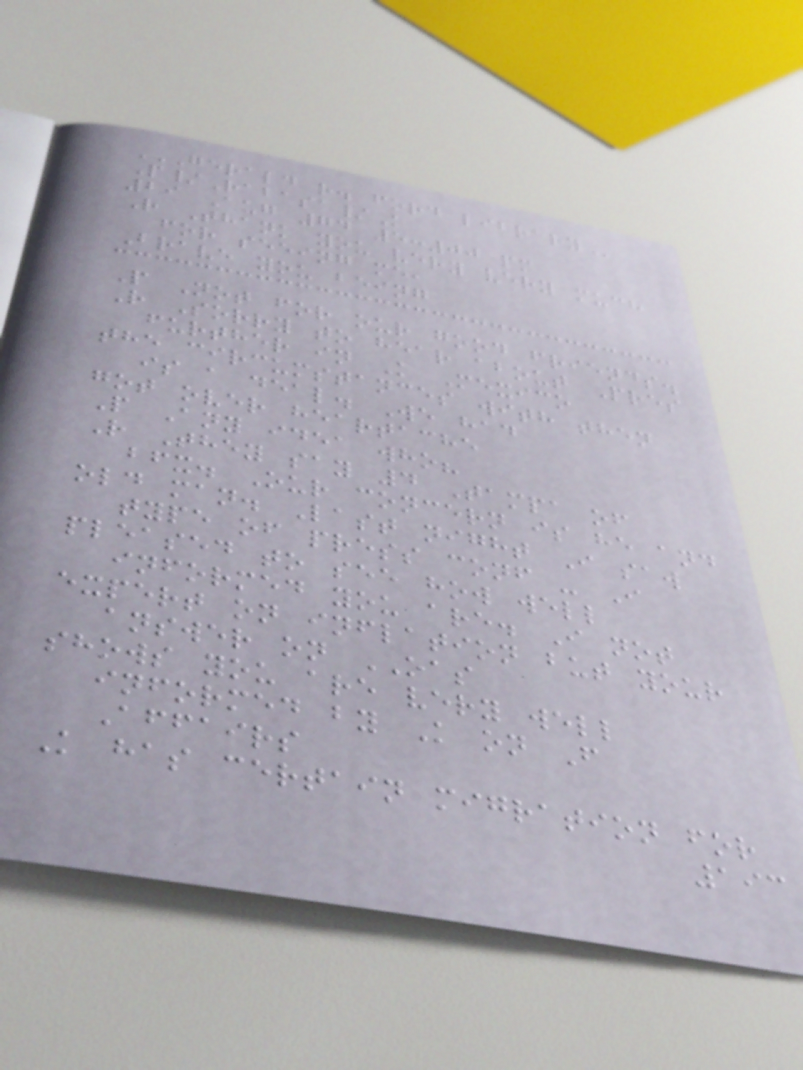GERALD R. FORD LIBRARY
P/Rabasa/K
29 Aug 74 5:00 pm
R Thank you very very much
for seeing me,
Brave you being
P Not for our good friends.
R Sorry to hear about Pres
further in K Mexico
the circumstances with then
is a deal. We had
got over heartache
P Any idea who?
R They say 4 Tampa of
bfx. Our concern is he and
old man. Last night I saw
type of press conf - I
pleased to see how well
informed you are. I not
expert on inflation but your
answer on OAS
shows you are very well
informed by K on F
Affairs
K has certain migration for
193
